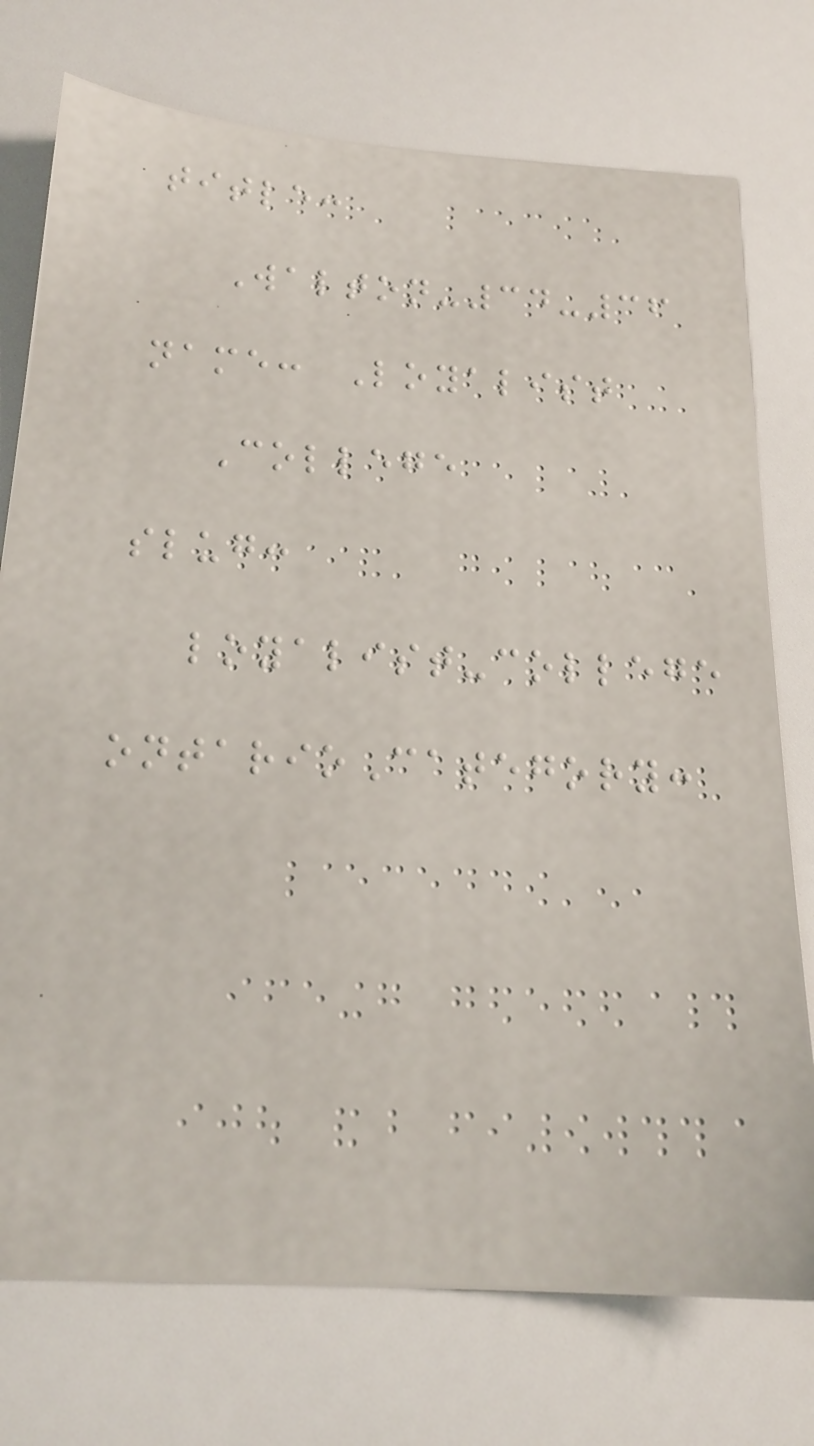title:
Walton-34-36
name: Loyalist
College
slug:
loyalist-college
ontarioCategory:
